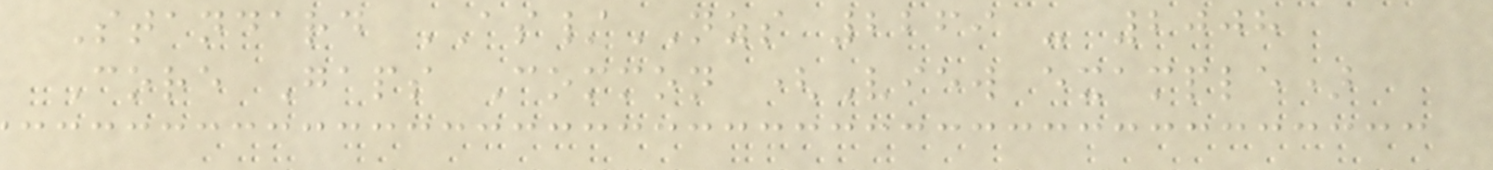Standard AS/NZS 2269 - 2008
Core Gaps Common (View example)
